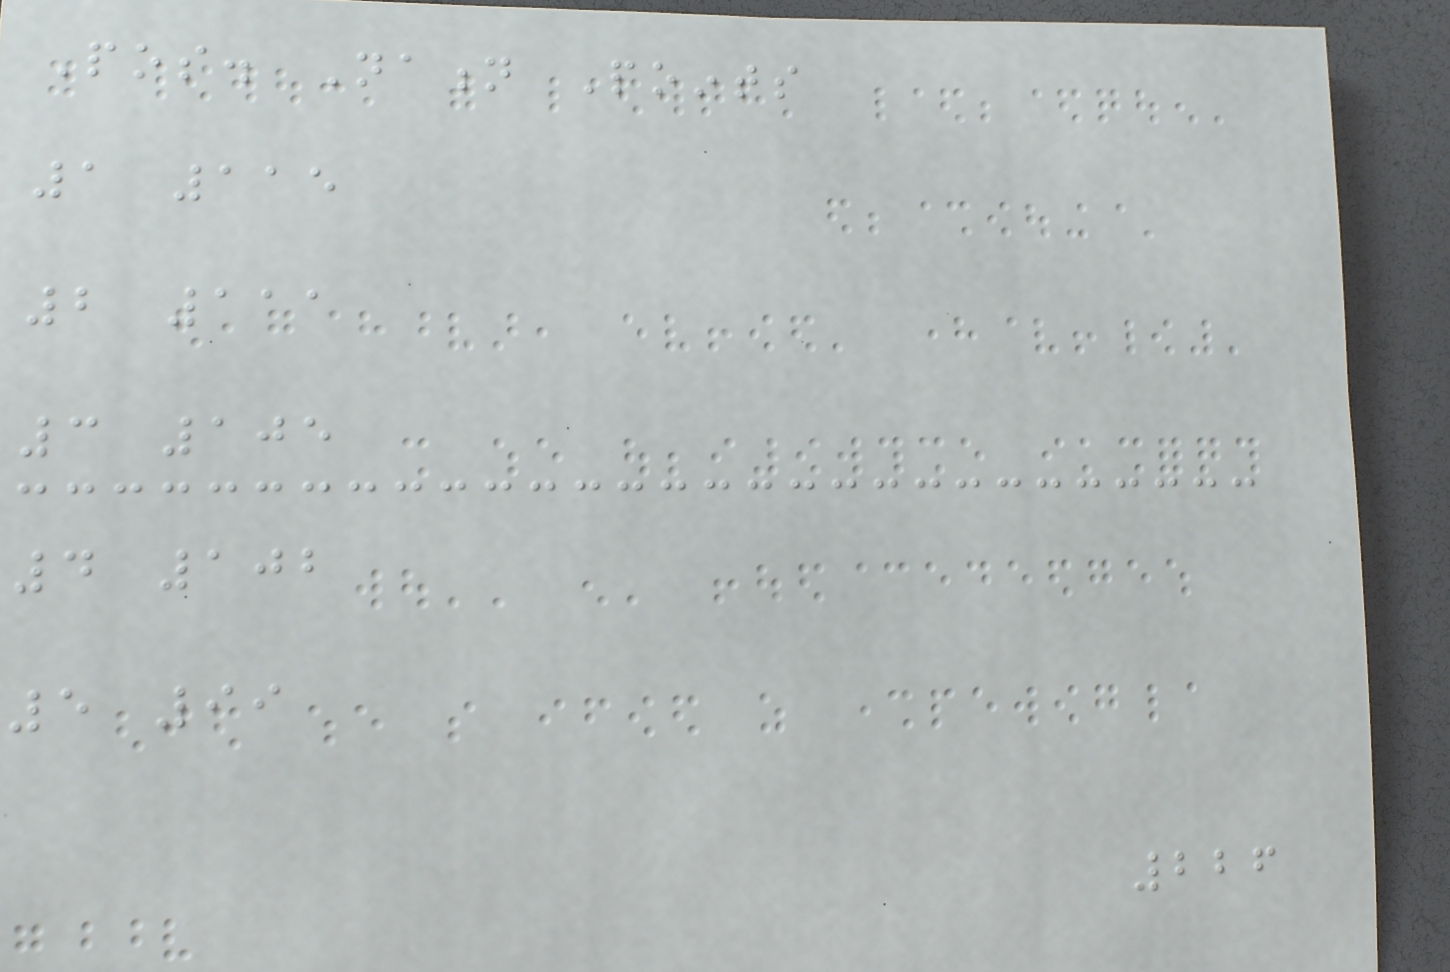Pos. Nation Points
1 115
2 111
3 105
4 102
5 99
226
